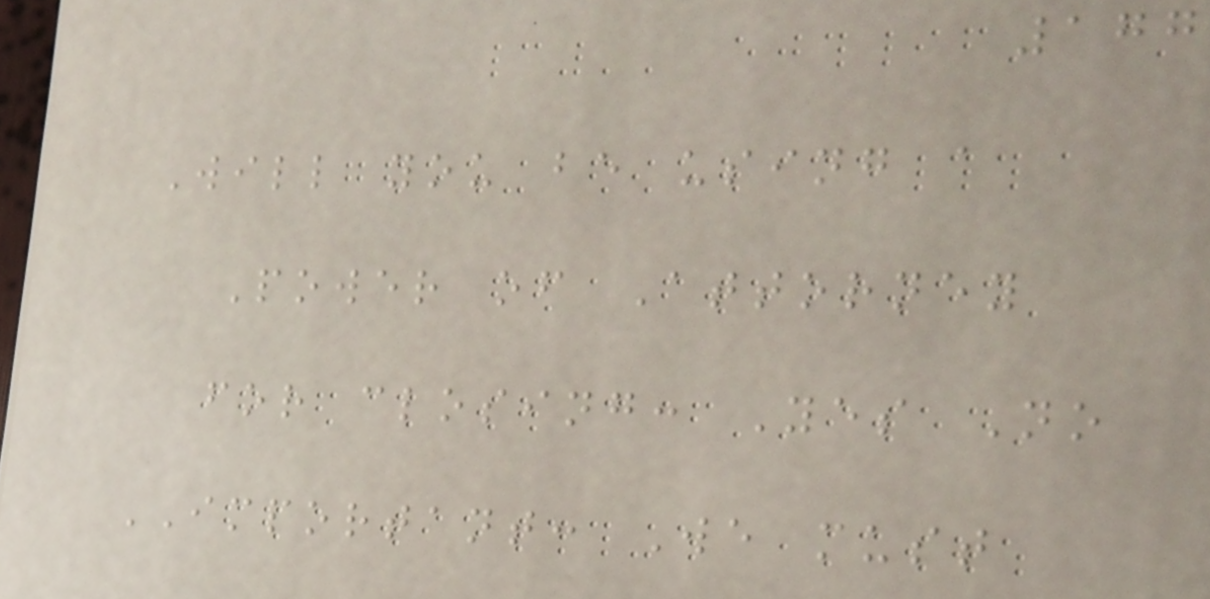177
Will you be using a
Power of Attorney
for closing: Yes No
IMPORTANT: We must
